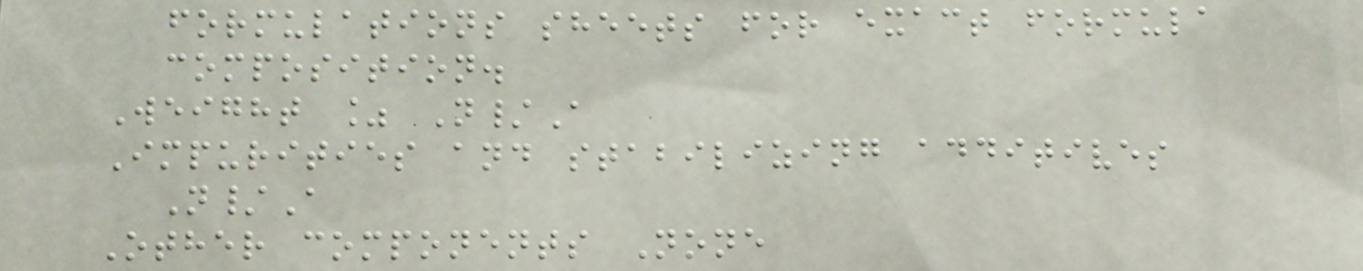formulations sheets for exact formula
composition.
Weight % N/A
Impurities and stabilizing additives
N/A
Other components None
